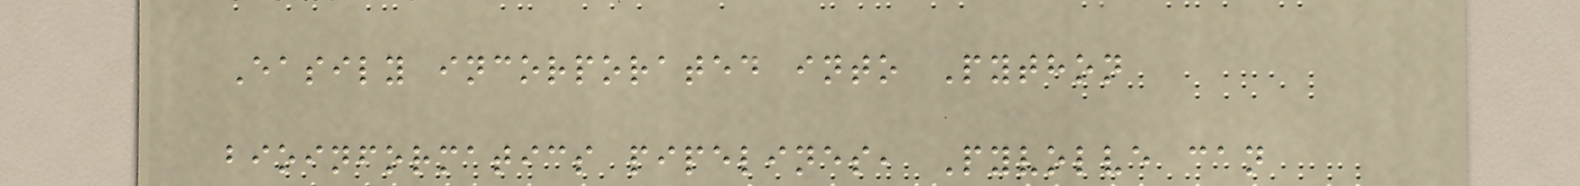Easily incorporated into Python
bioinformatics pipelines, Pyvolve can
